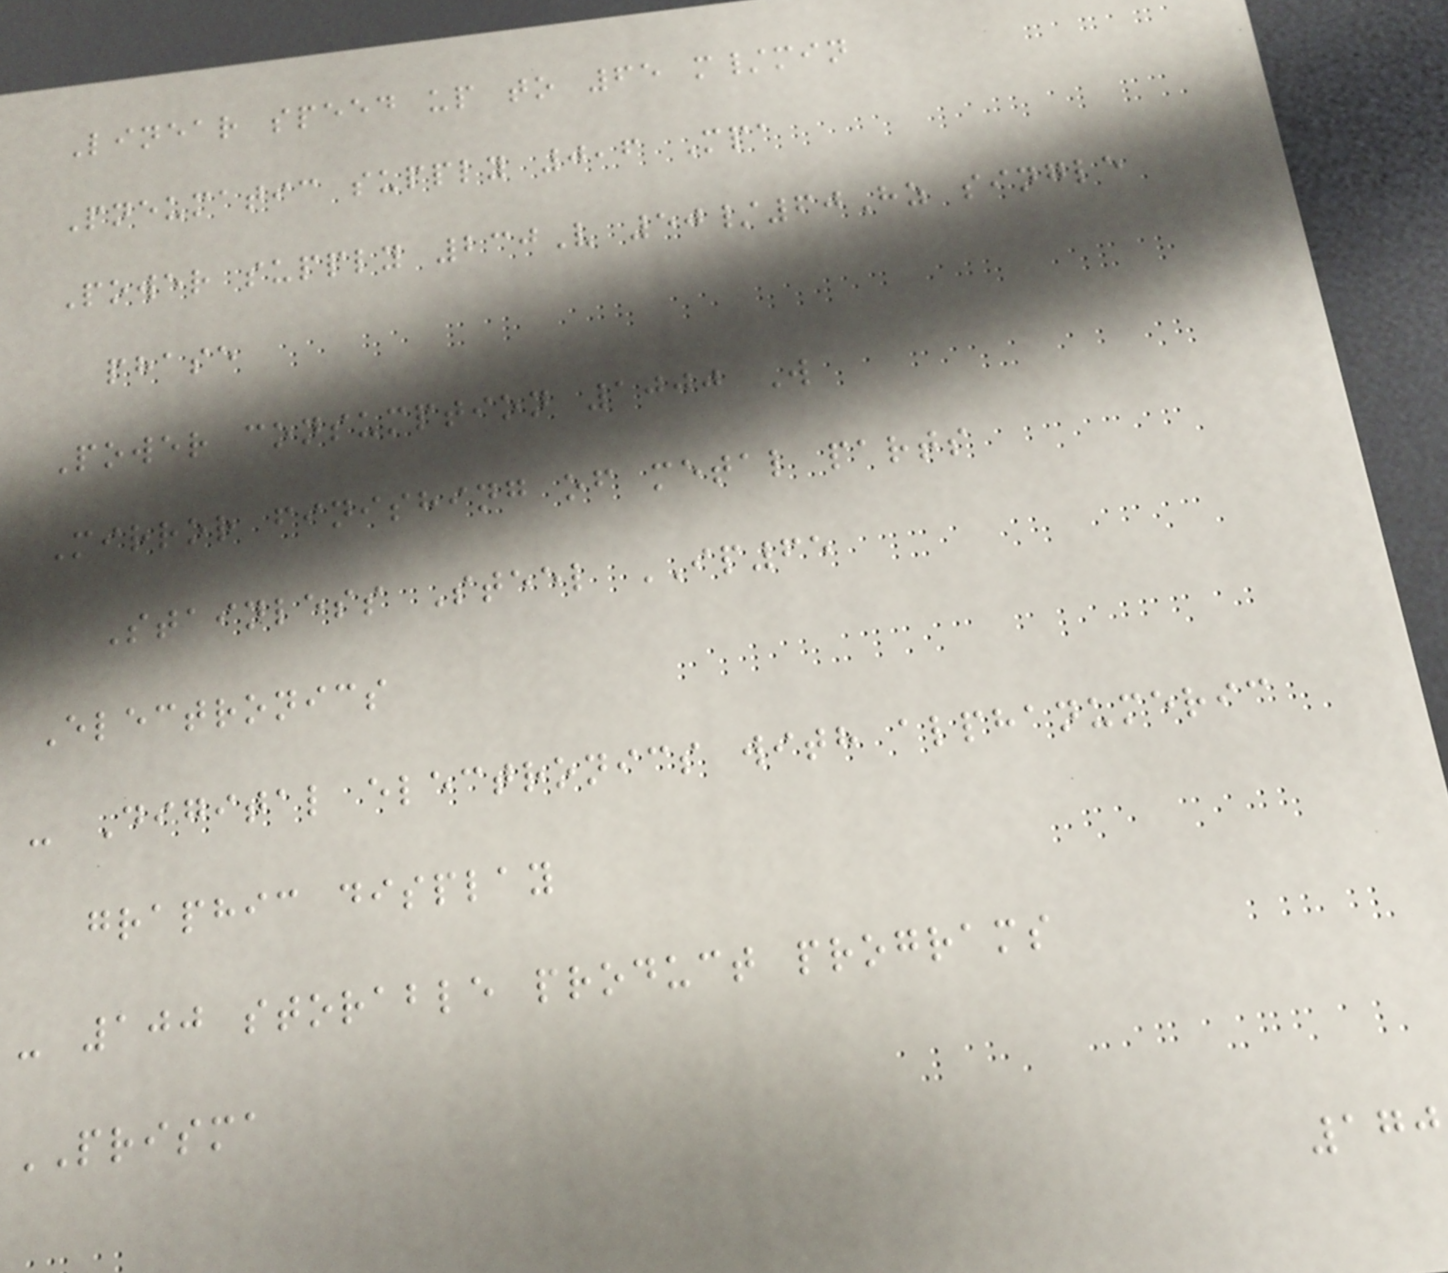Linear speed up to 65 m/min
Pneumatic supply 0,6 Mpa
Power supply 230V 50/60Hz single
phase
Power consumption 1000 W
Mirror finishing of metal parts
Stainless Steel IP65
Electronics
- Digital electronics with alphanumeric
graphic display
- 100 storable product programs
PRISMA
170
